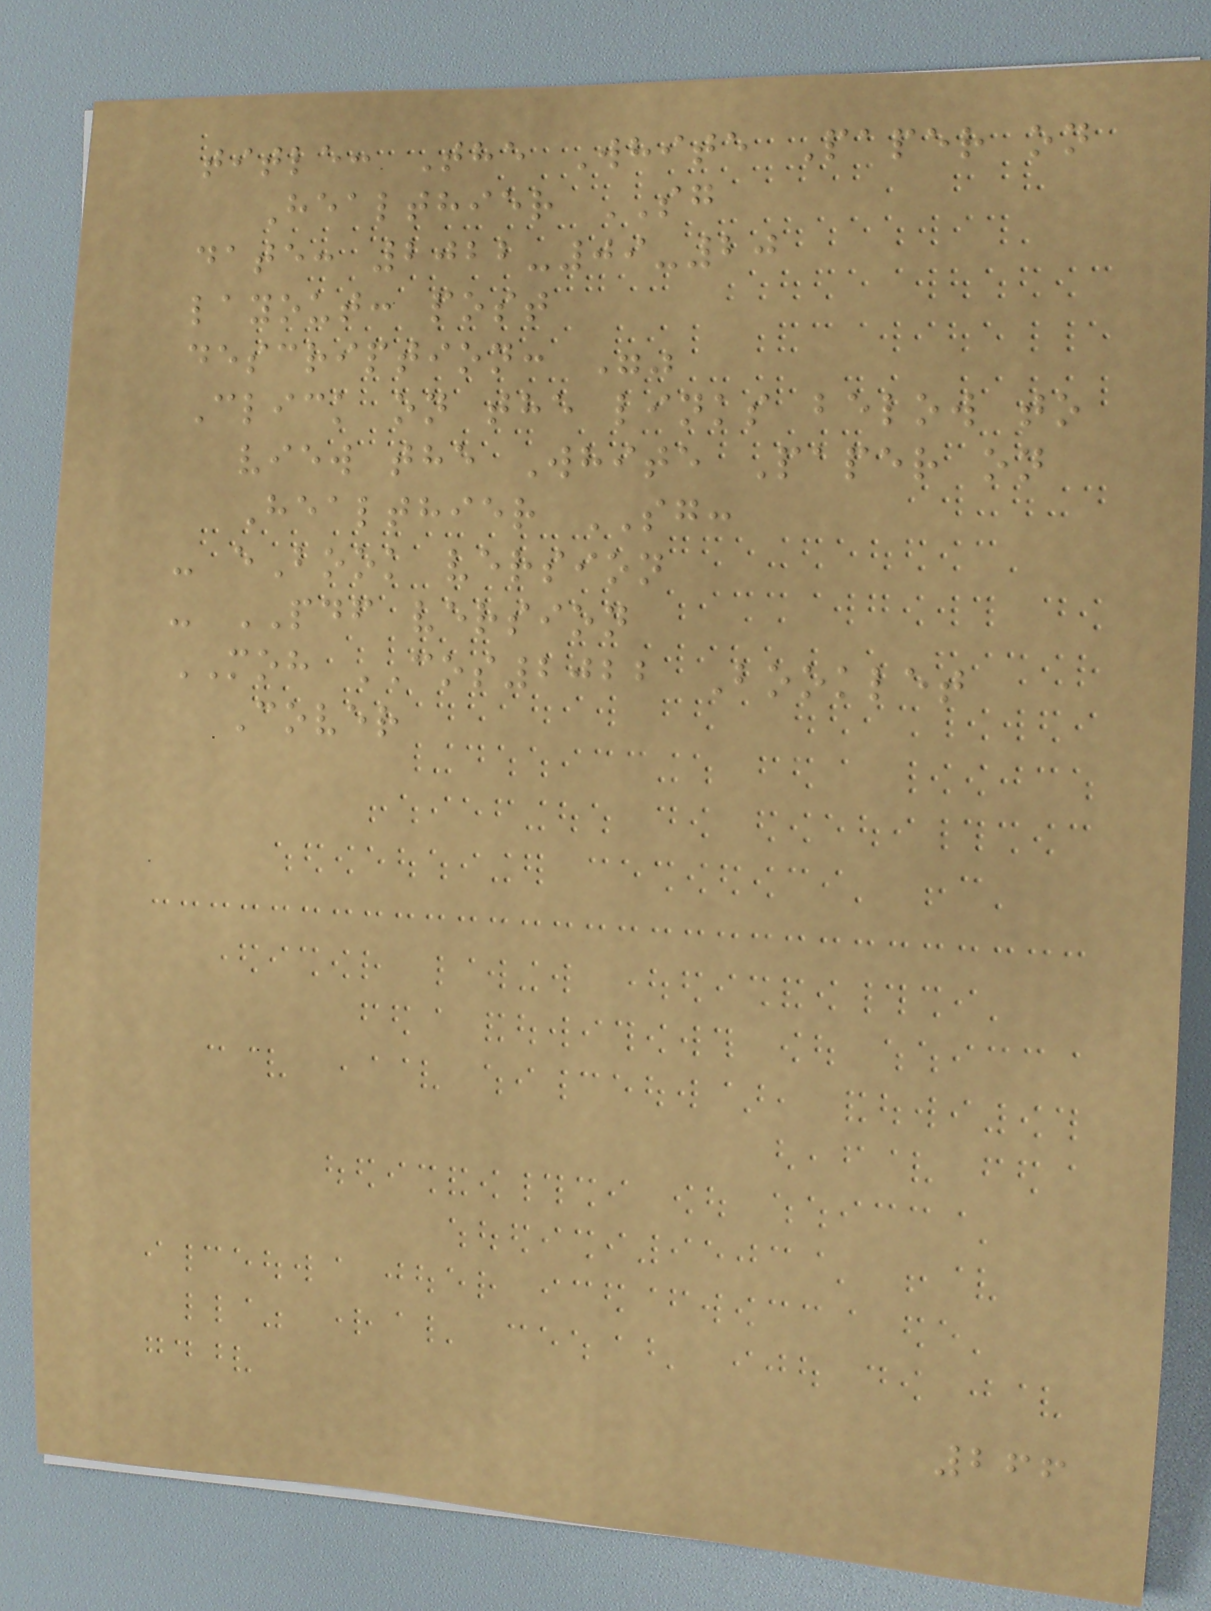title: The White Paper on
Healthier SG
date: 2022-09-20
layout: post
description: ""
Click on the links below to
view the White Paper on
Healthier SG:
- eBook version
- PDF version
MOH COS2022 Booklet
Cover
266
